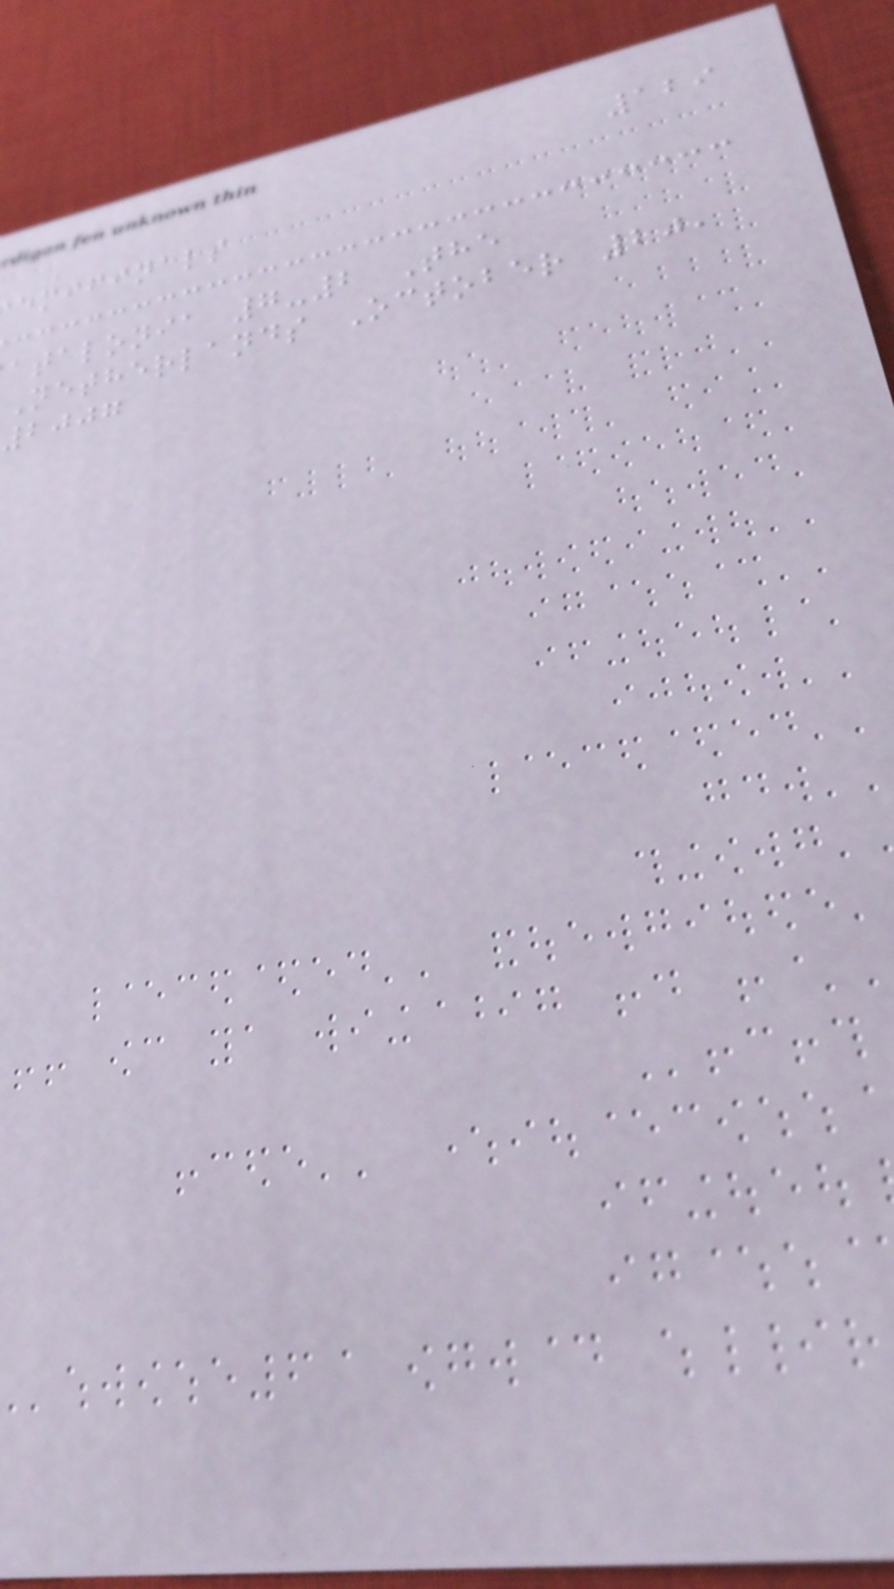129
emifinals
atalonia 7-2 The
Netherlands October 20,
2007
